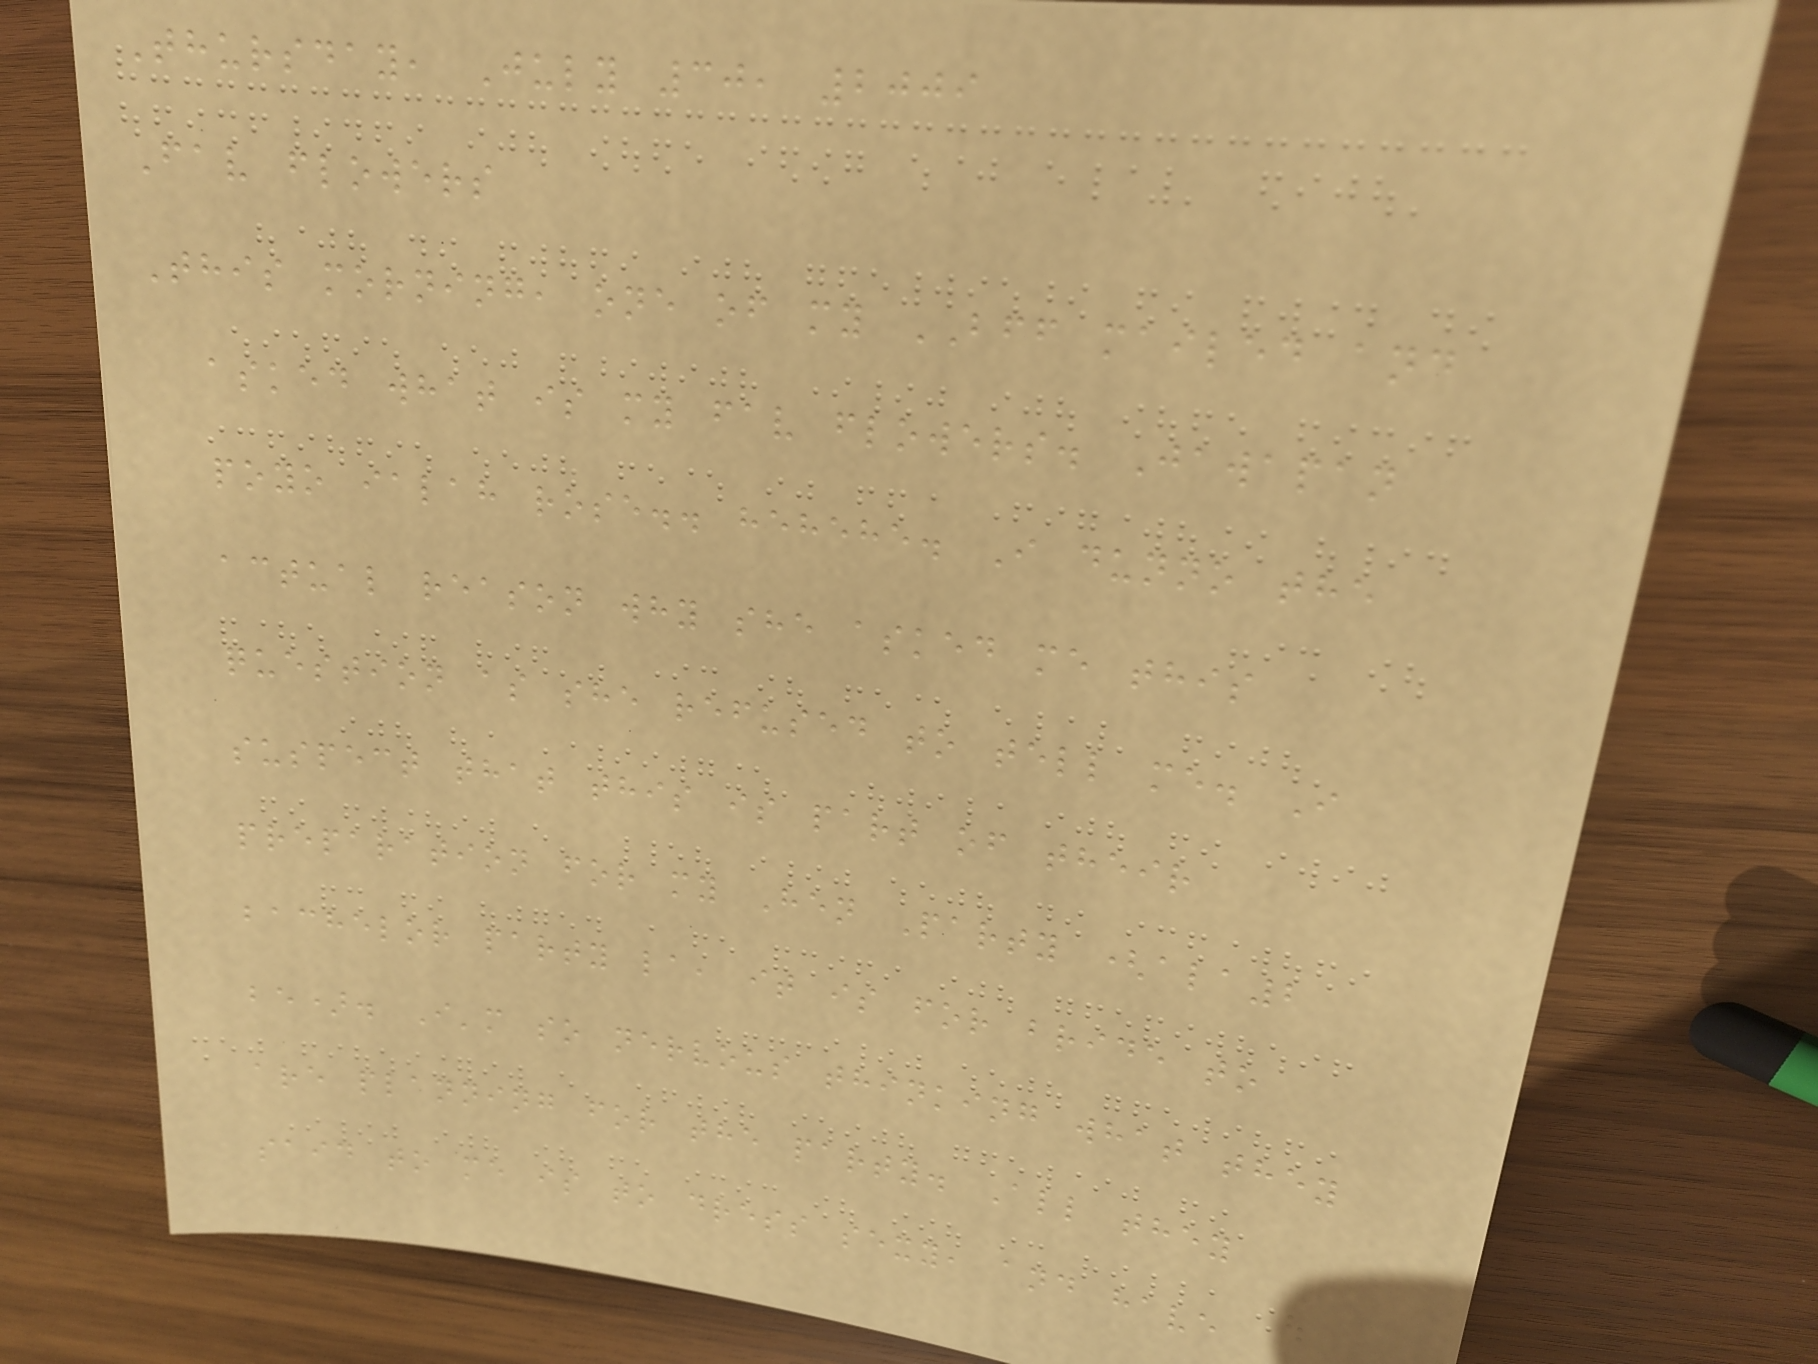Thursday, July 30, 2009
Fav flowers
This morning, one of my BFF mailed and
asked what is my fav flowers. Jawapan
poyo ialah rose.. hehehe. I dunno the
actual reason why she asked me this
question as she refused to tell me. I
suspect that this is part of their
preparation for my Hen Party (ala2
bachelor party la, it is for bride to
be). I'm so nervous thinking what they
are planning for the party. All they
said to me is to dress sexy, and have
